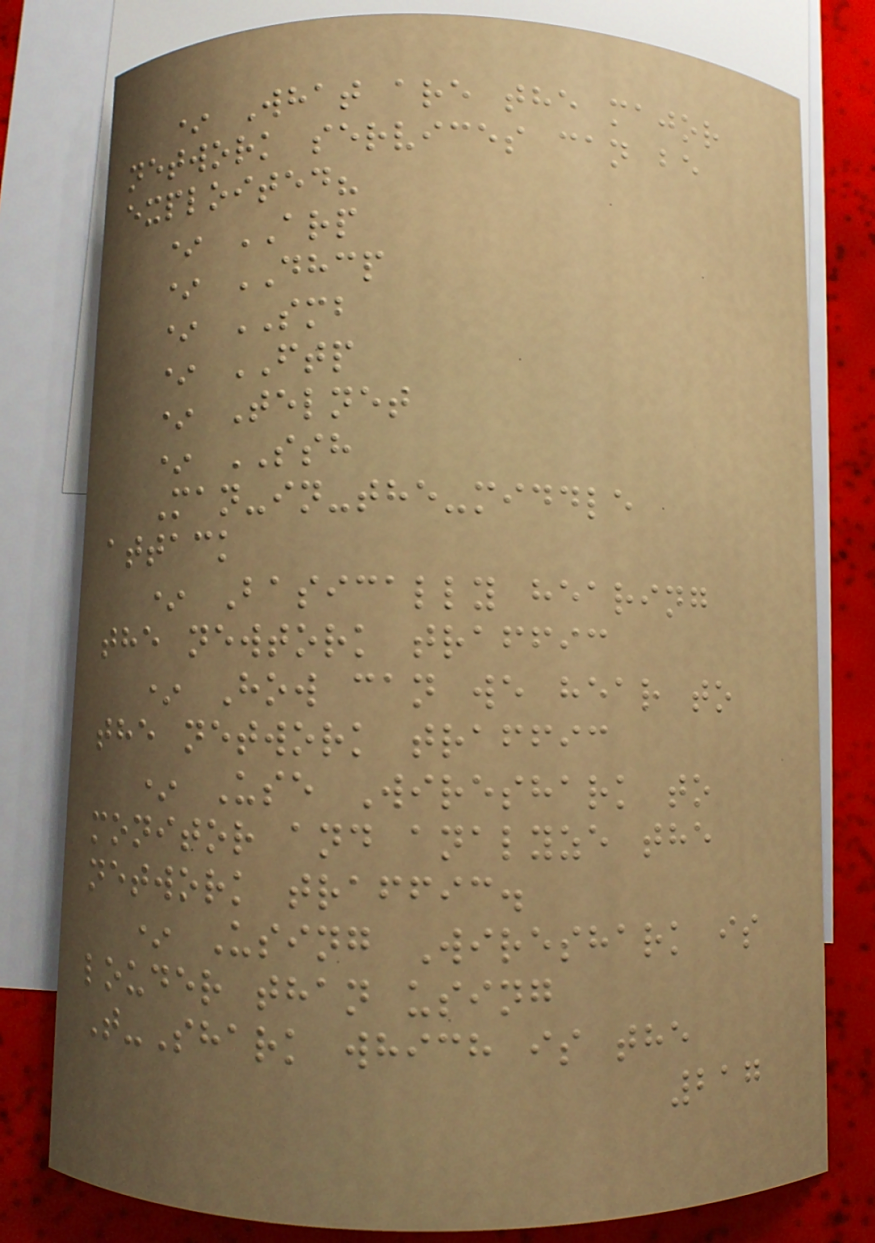* What are the major
network services can be
exploited?
* ARP
* DHCP
* SMB
* FTP
* Telnet
* SSH
Man-in-the-middle
attack
* Basically hearing
the newtork traffic
* How can we hear to
the network traffic
* Use Wireshark to
monitor and analyze the
network traffic.
* Using Wireshark is
louder than using
T-Shark which is the
217
